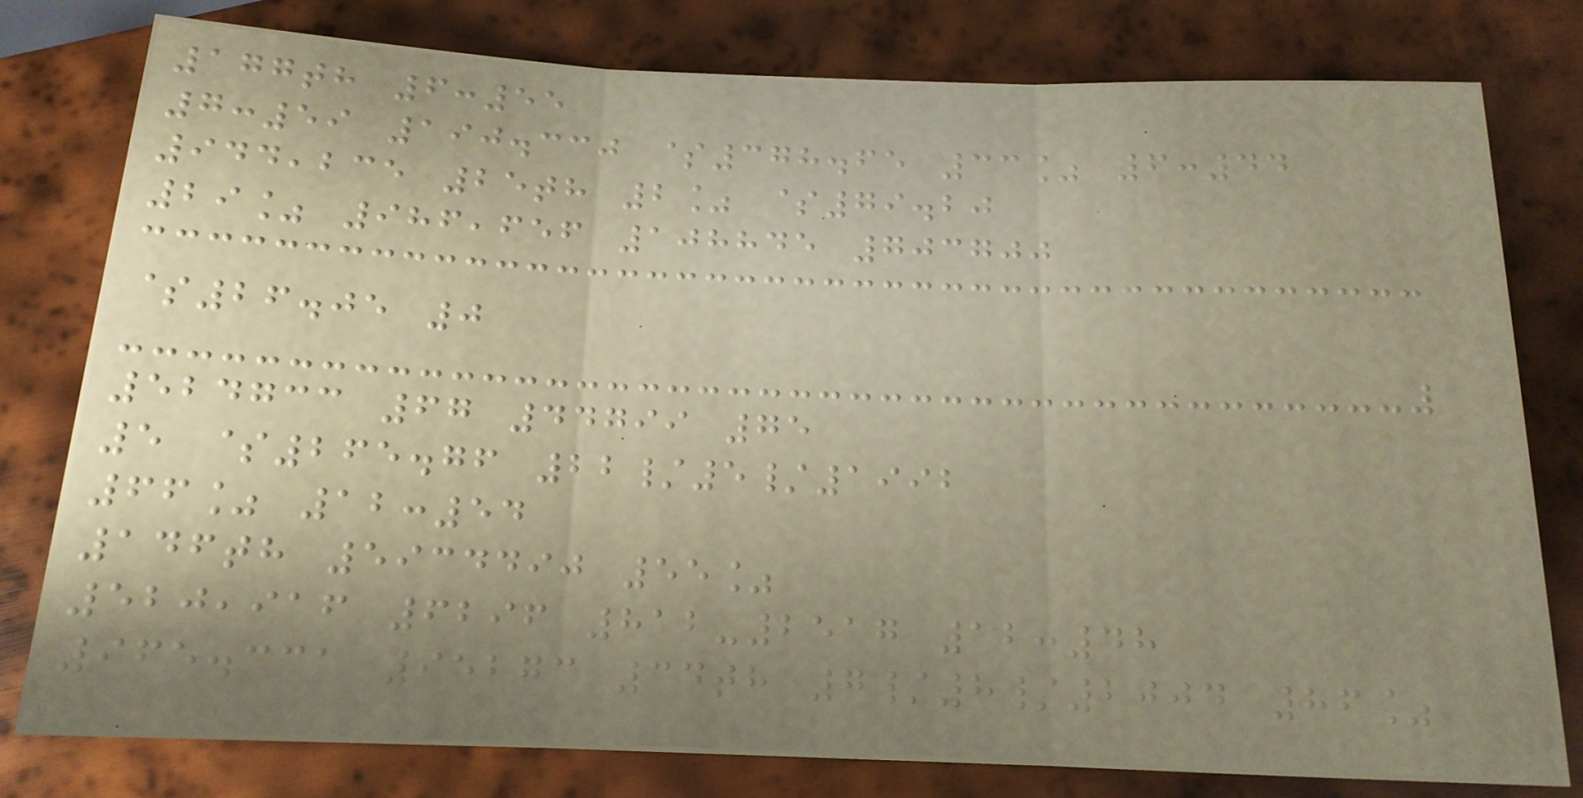177th 6:55
7:59 190.330 $378.65 33% 6:44
944,235 25th 2% $79.20
29% 986,656 108845 703700
$26.05 0
524733 67 44799 75
5 $265.76 22/5/1992
66% 12:54
146th 5934490 55%
520,916 6296 812-2517 12:48
965.331 95273 34th 7/8/2004 86%
